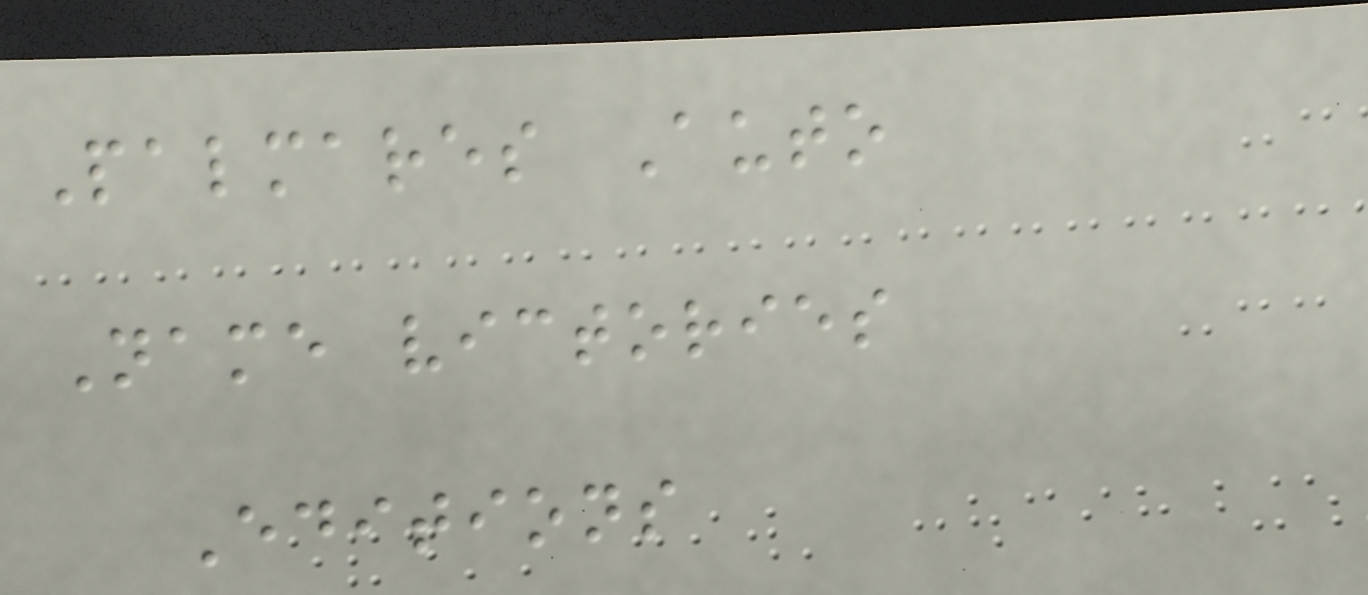Palmares Auto
Name victories
Editions
